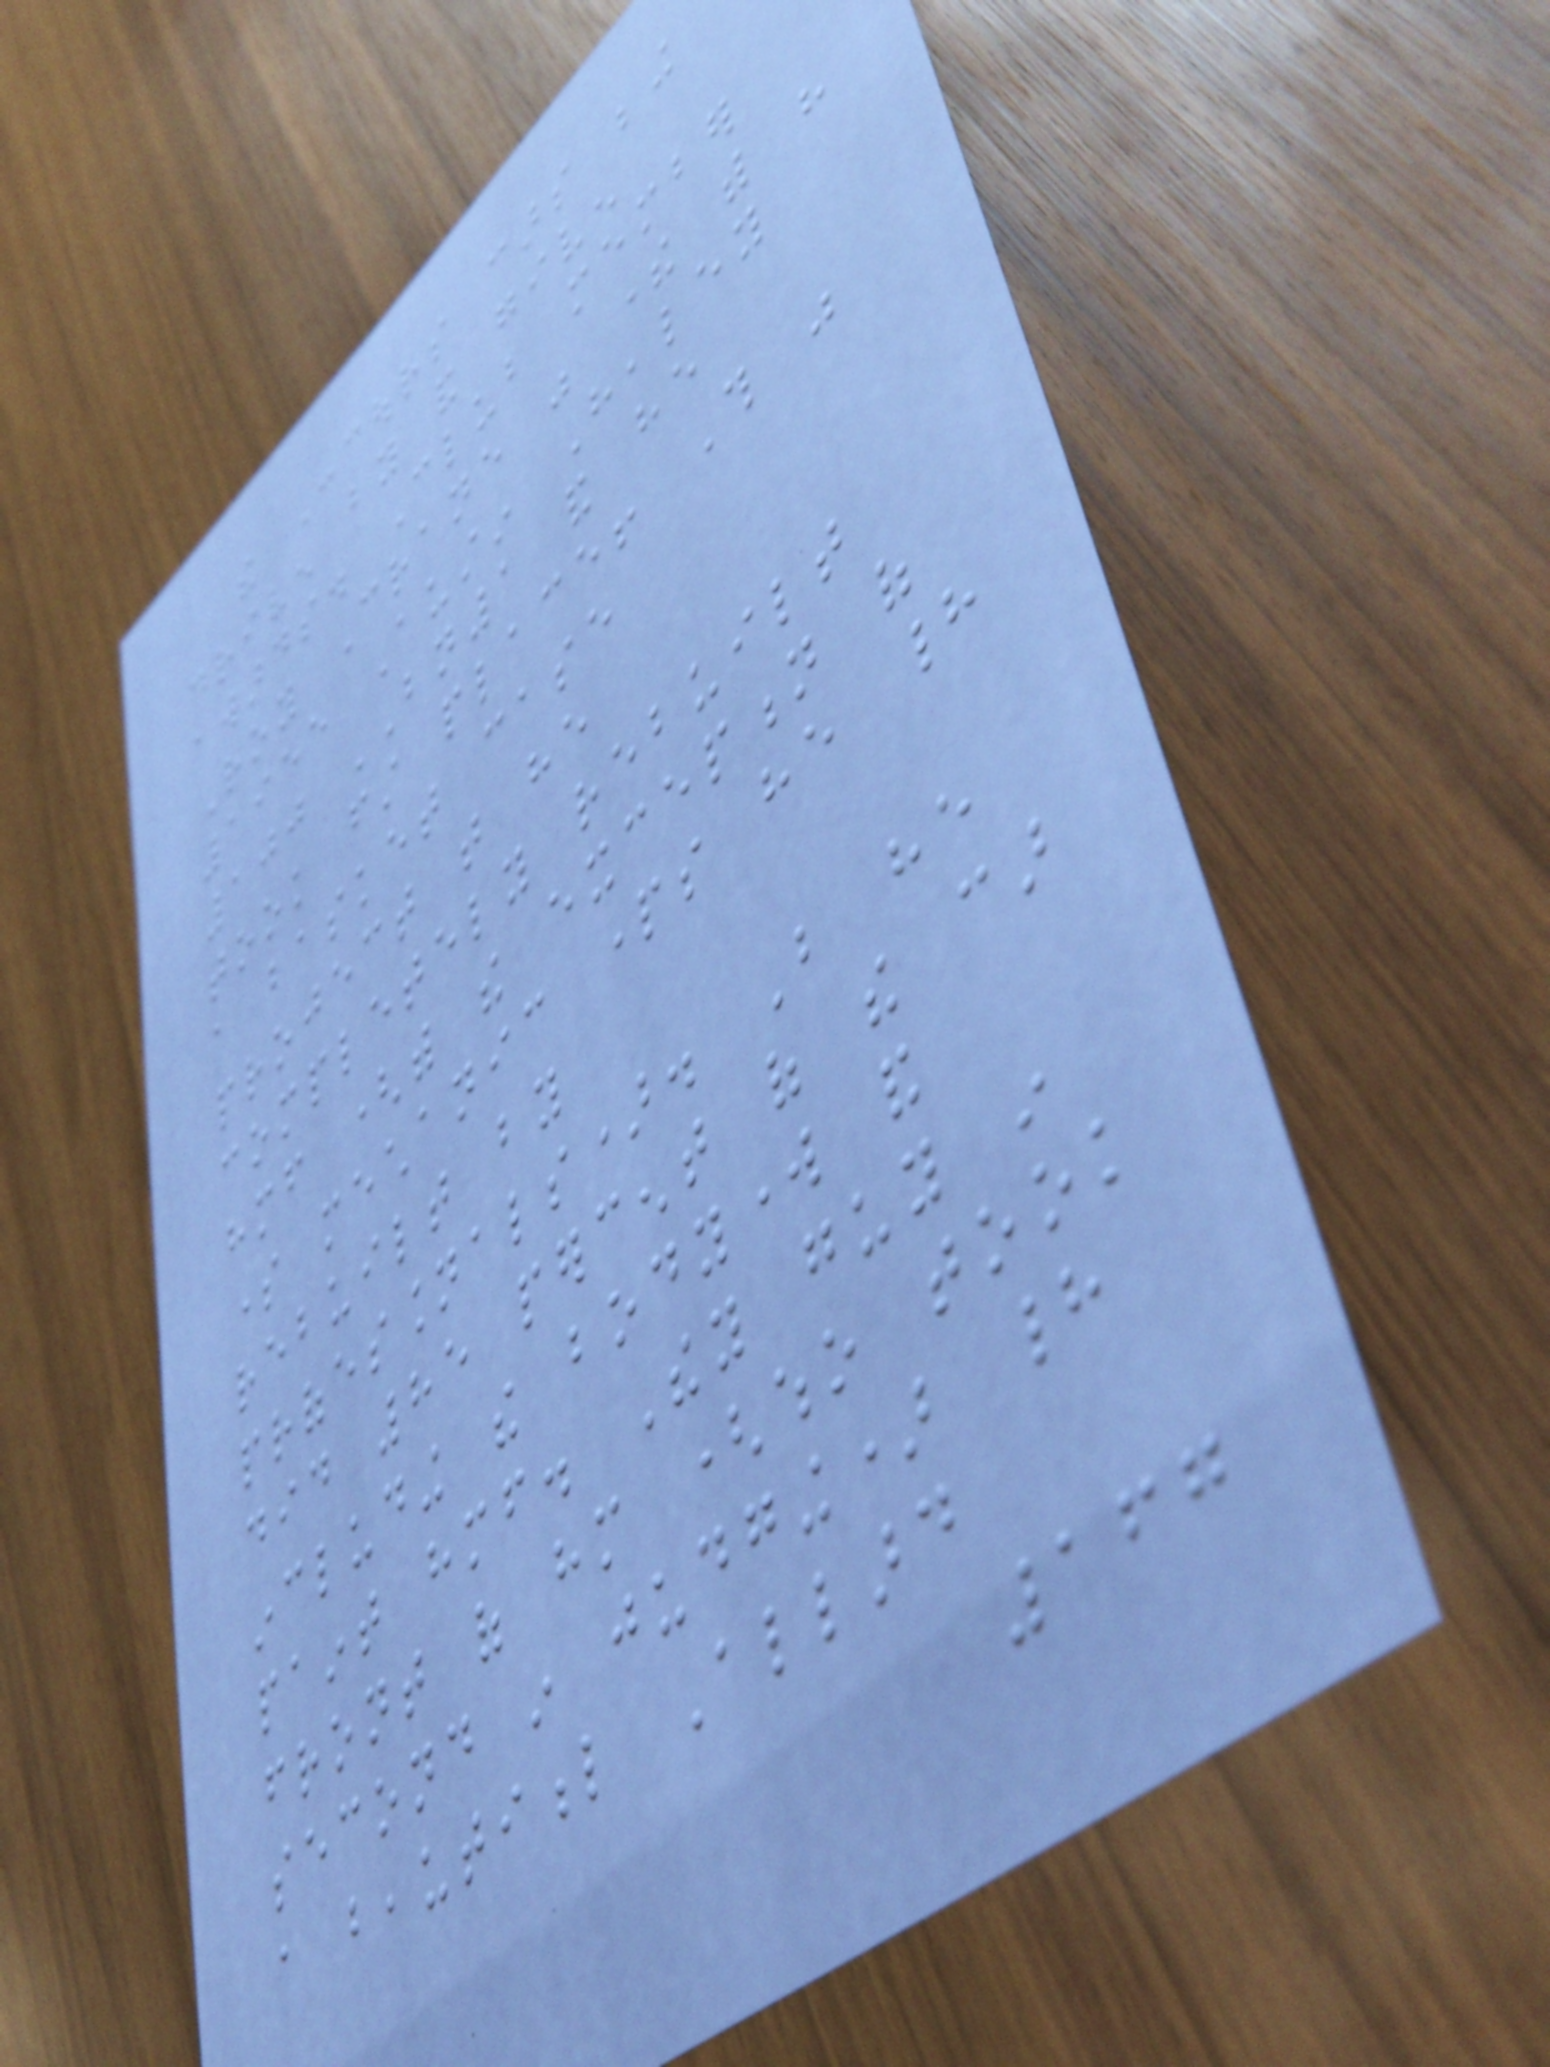the Concours cars being
driven by and given
awards. Club member
Roy Crane was there with his
1955 Austin Healey
100 BN1 and he
took first place! This was
a basket case
project that he
completely rebuilt
himself (with the exception of
some mechanic parts he had
rebuilt by
professionals). But he
did 85 percent of the car
including the bodywork and
paint himself. They guy in
front of him (who took
second in judging) had
a beautiful Allard
167
